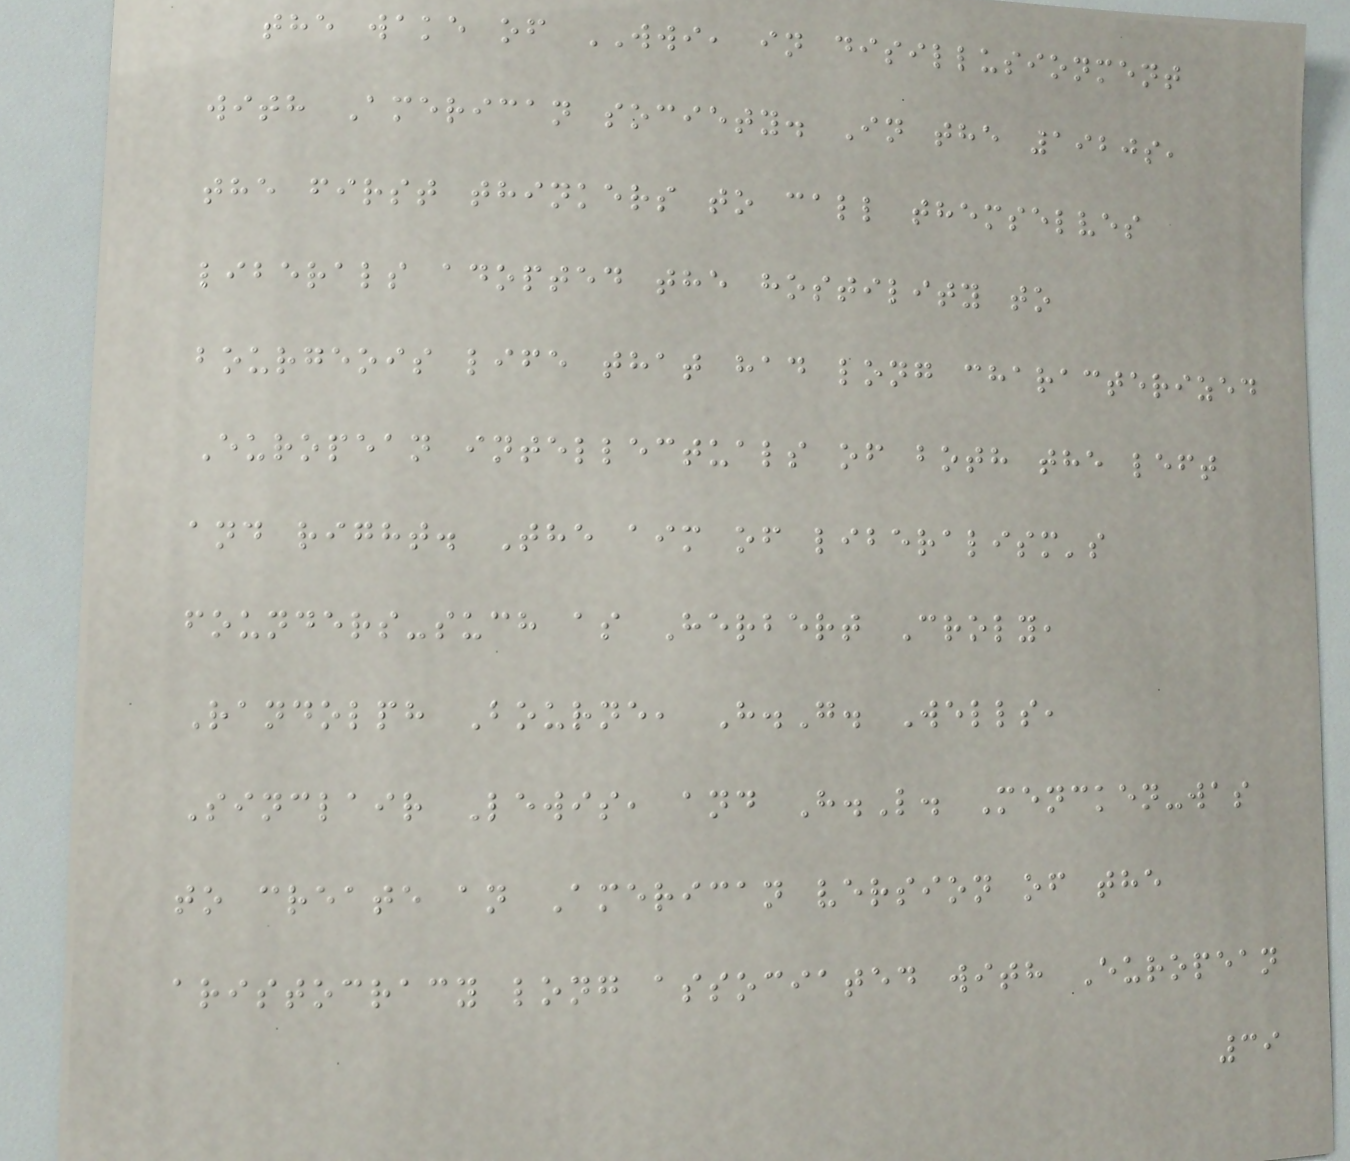the wake of WWI, in disillusionment
with American society. In the 1920s,
the first thinkers to call themselves
liberals adopted the hostility to
bourgeois life that had long characterized
European intellectuals of both the left
and right. The aim of liberalism's
founders-such as Herbert Croly,
Randolph Bourne, H.G. Wells,
Sinclair Lewis, and H.L. Mencken-was
to create an American version of the
aristocracy long associated with European
39
